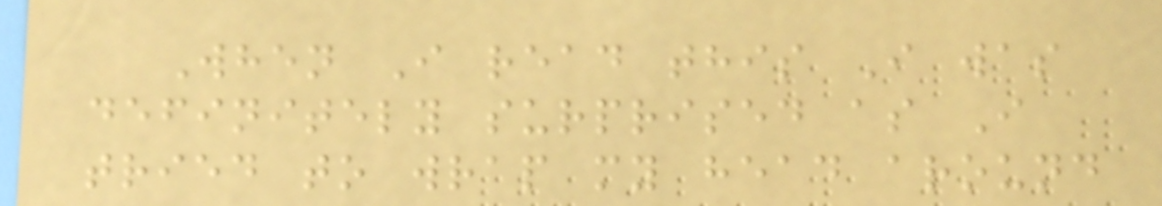When I read this I was
definitely surprised as I
tried to wrap my head around
